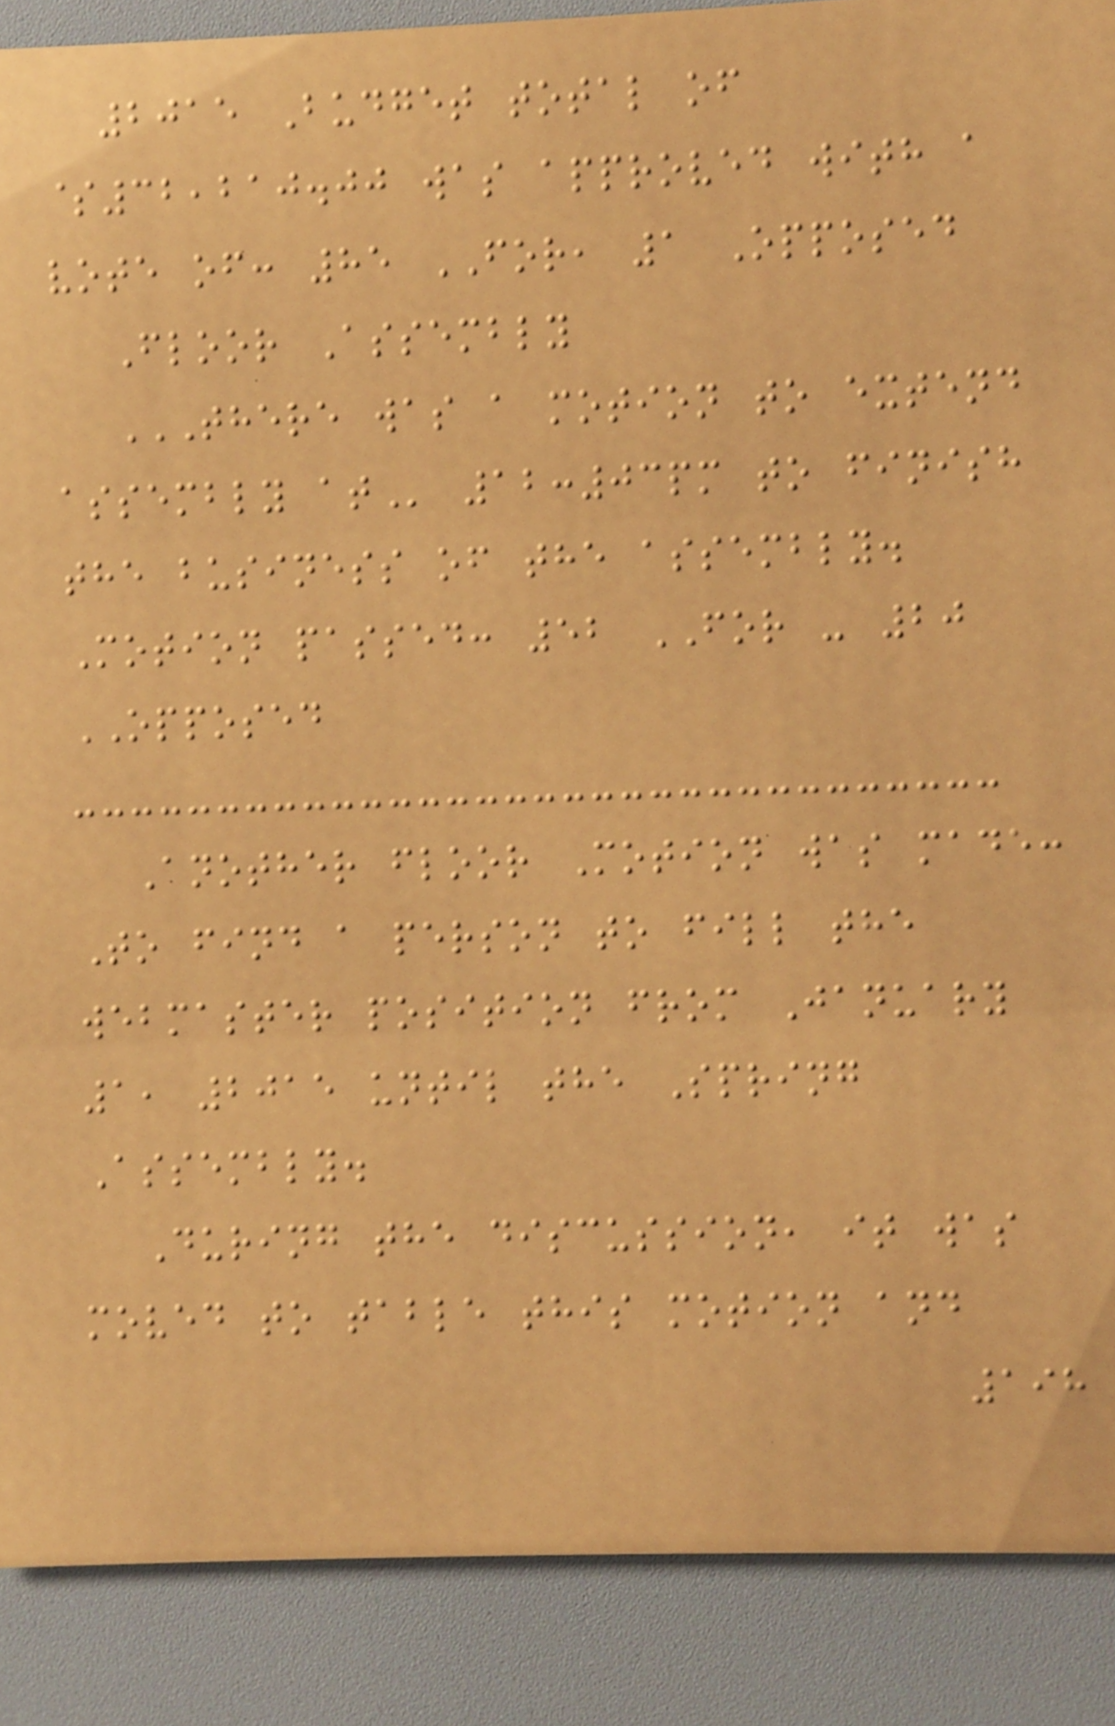2015 Budget total of
$32,210.00 was approved with a
vote of: 85 FOR, 1 Opposed
Floor Assembly
THERE WAS A MOTION TO EXTEND
ASSEMBLY AT 12:03pm to finish
the business of the assembly.
Motion passed: 52 FOR - 20
OPPOSED
Another floor Motion was made:
To find a person to fill the
webmaster position from January
1, 2015 until the Spring
Assembly.
During the discussion, it was
moved to table this motion and
198
